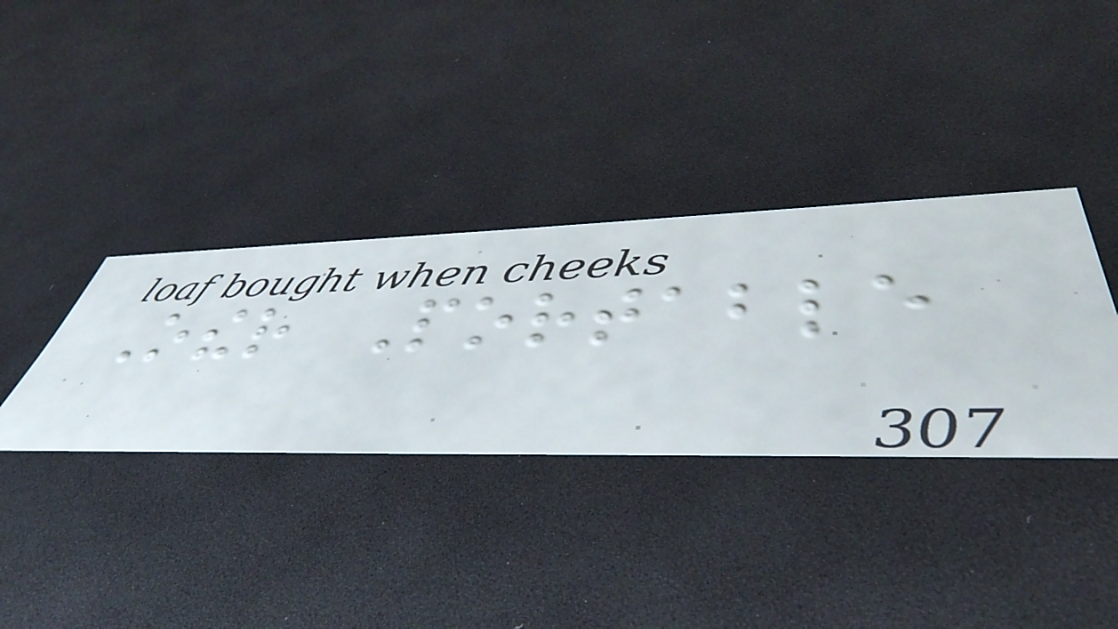Other Portable
